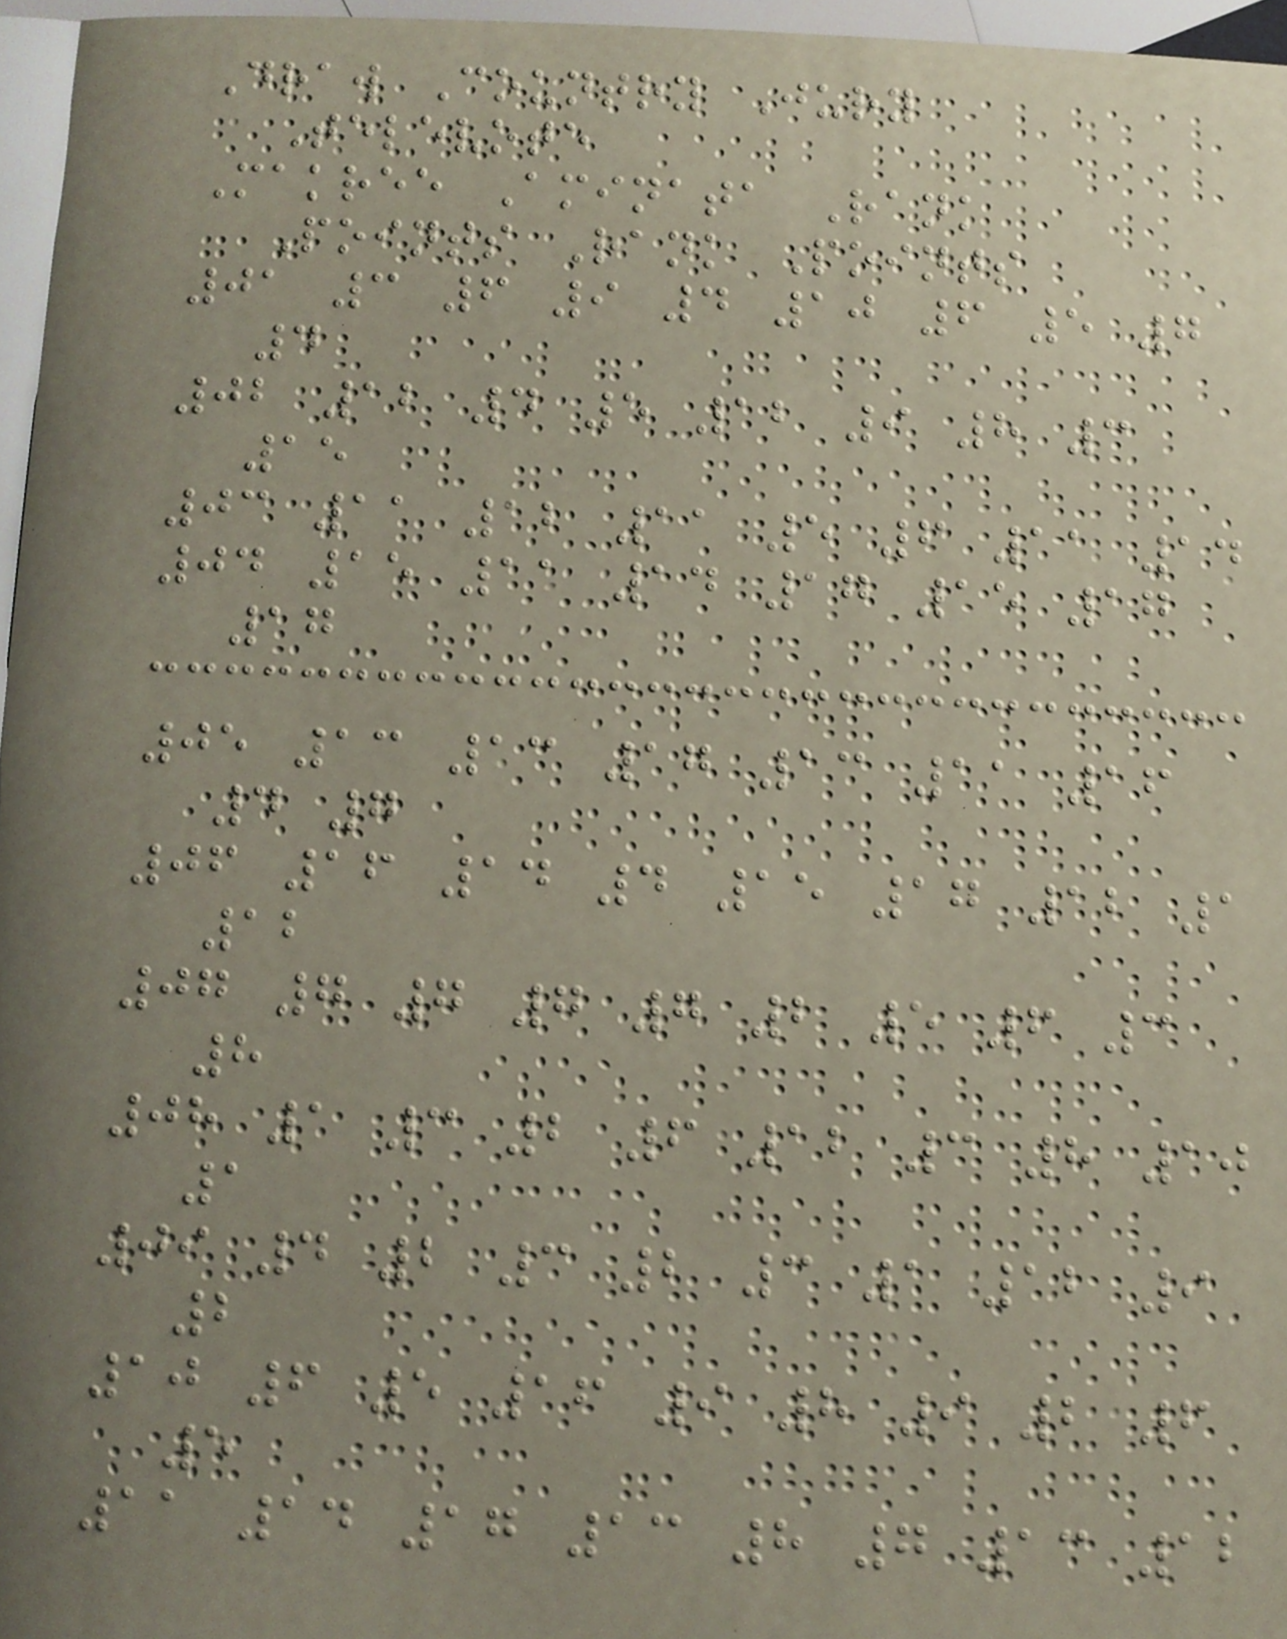Draw Country Jury
Televote
Makree Aminata Rank
Points Rank Points
01 3 6 9 4 10 6 5 7
4
02 12 4 5 12 9 8 3
15
03 11 12 11 5 6 11 14
04 15 11 14 17 15 17
17
05 13 13 17 13 11 16
4 7
06 16 14 4 15 17 12 1
12
07 7 7 7 7 2 5 6 3
8
08 1 3 2 6 12 3 8 10
1
09 4 2 3 2 3 1 12 9
2
10 6 5 16 9 8 9 2 6
5
11 14 17 13 8 7 13 12
